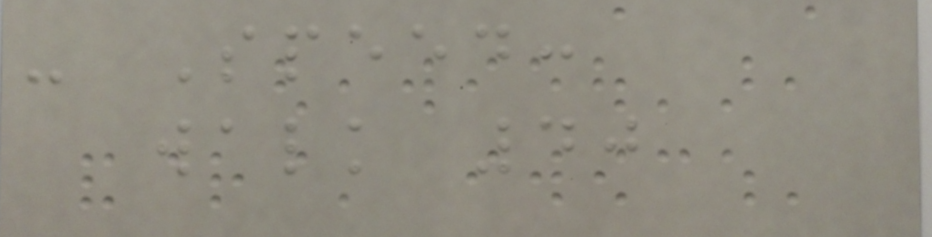- Speed:
walk 40
